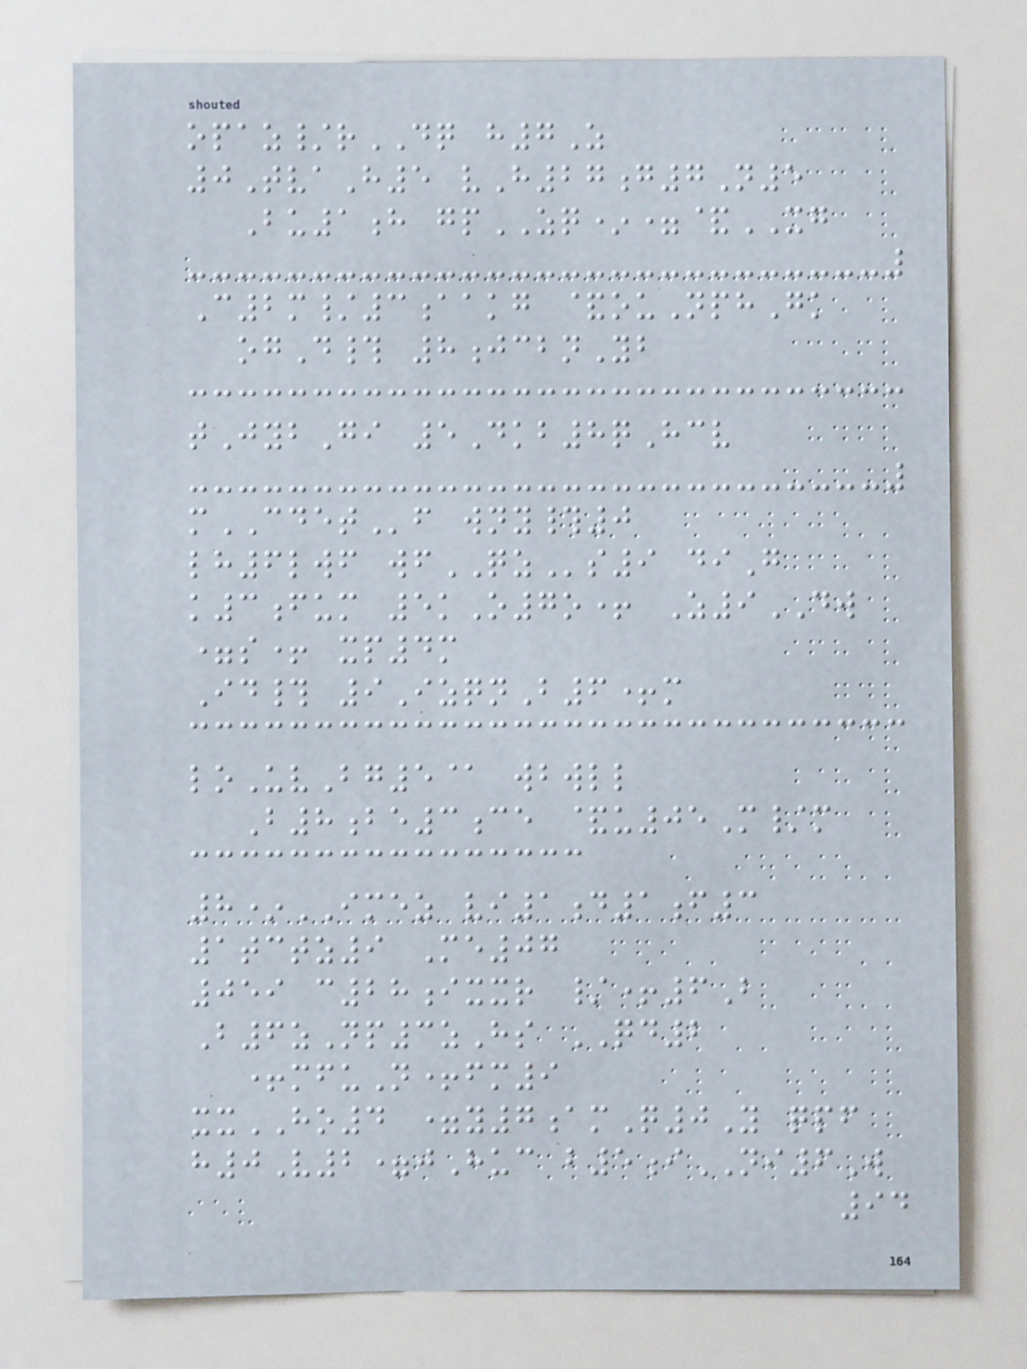opaz/rDQ h7Z
0TvaH5 vH27g7N5
Bu1h gpZQ*=&XG
C2m/3aakg &ouNphGk
ogD# 8jcbnYb
tJybGi 5Dkb8qHcv
mCDETf wny#0
lh6lwf wfQZs9 diG
k3fum 5kO7o+ Z9DW
=s+ xp4m
Id# 9IzqnB6+m
loUvBg5@ wbwll
B8be3ce &u05M/m
8*IMEZ vi1d1f3
1tctz9 Me07
059 c28ixxr /+6B
B6zNp3zHs QD2
+mfuN+fm9
xxHO4 =y7amQ0Y qpf
h0V2=jHuc b5iNI6W
94
